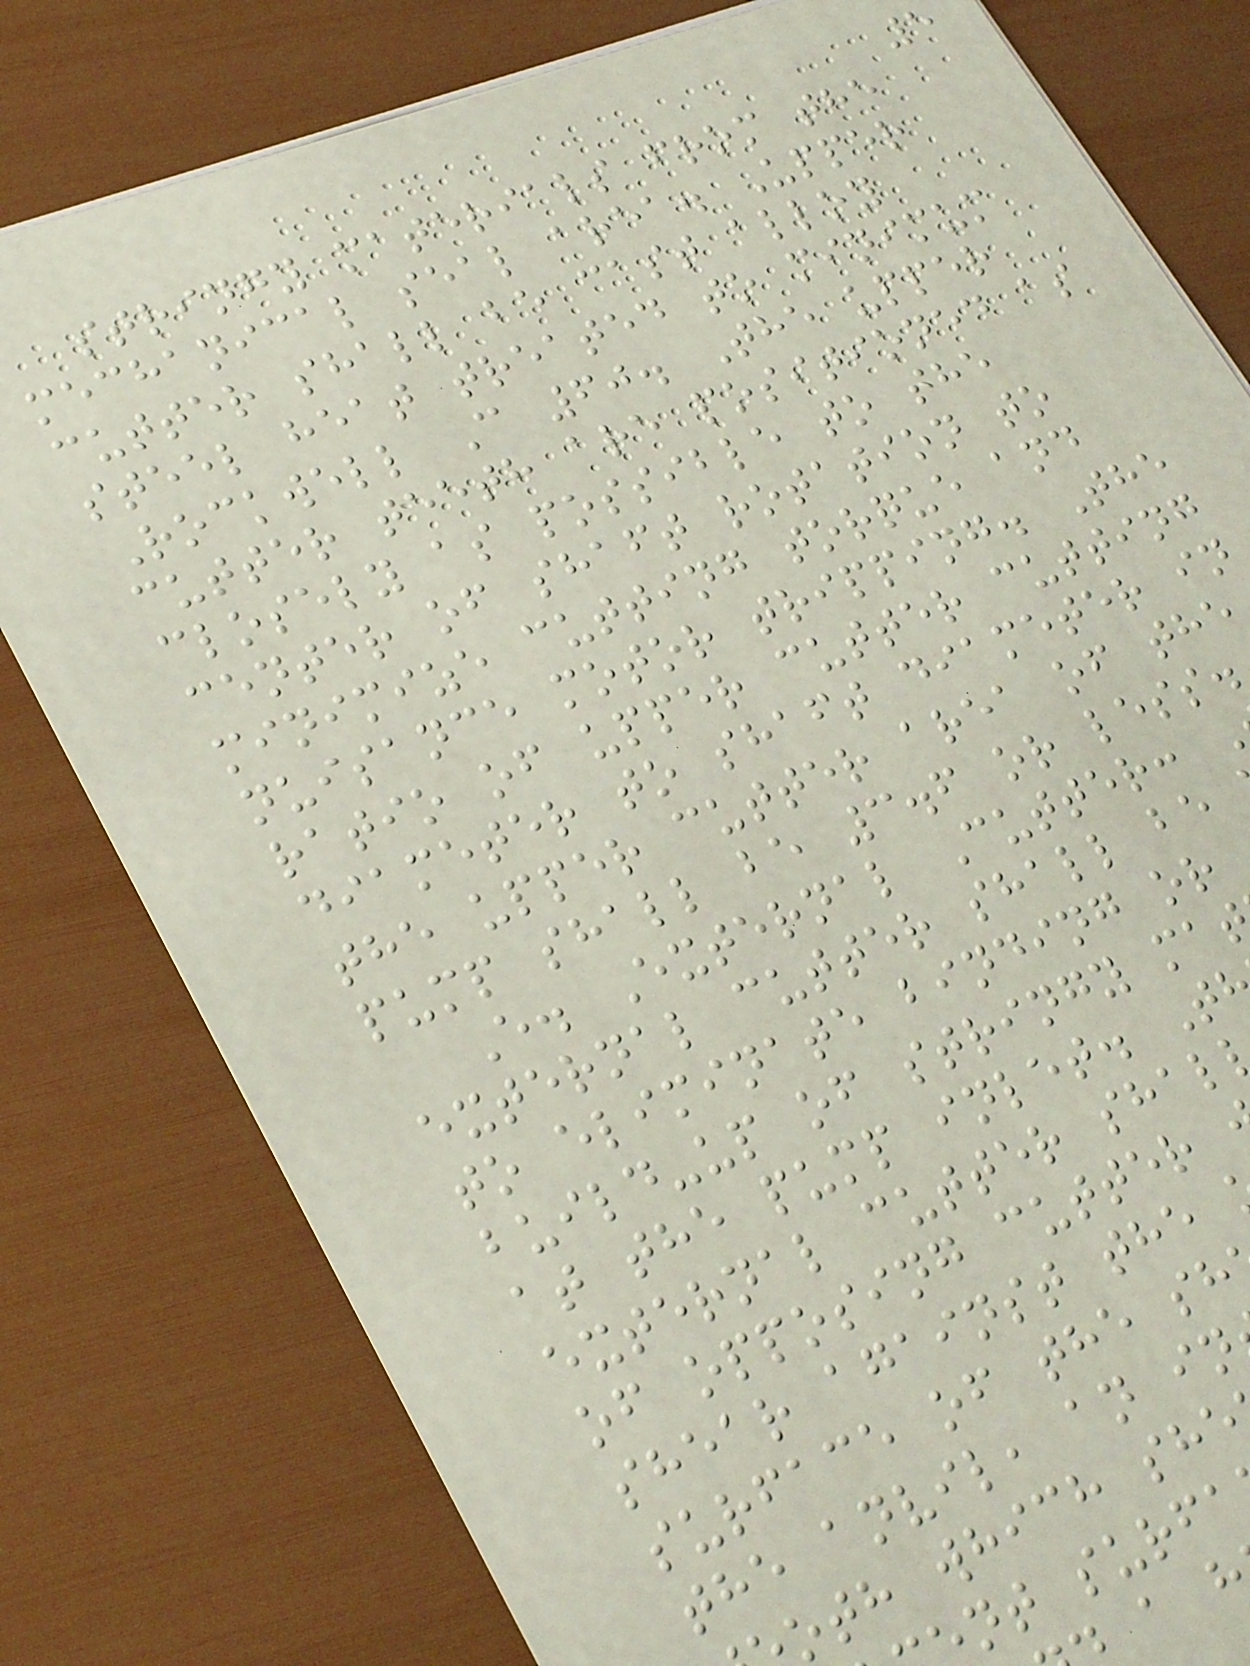5
stringy materials from the
mechanical seal area. Upper
cutter shall be cast alloy
steel heat treated to minimum
Rockwell C 60. The upper
cutter teeth are positioned as
closely as possible to the
center of shaft rotation to
minimize cutting torque and
nuisance motor tripping. The
ratio of upper cutter cutting
diameter to shaft diameter in
the upper cutter area of the
pump shall be 3.6 or less.
E. External Cutter:
external cutter shall be
to eliminate binding or
build-up of stringy ma
at the pump inlet. T
external cutter shal
of opposing cutter
shear against the
surface of the sh
the anvil, an in
oth which she
nt surfa
